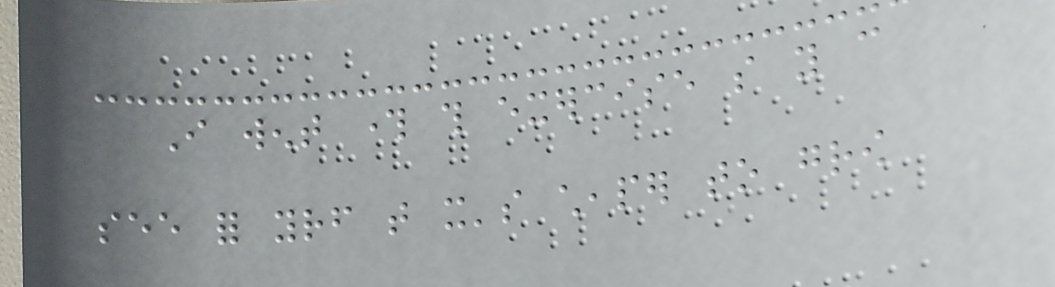I went through this exercise so you can
see for yourself that it's cheaper to grow
